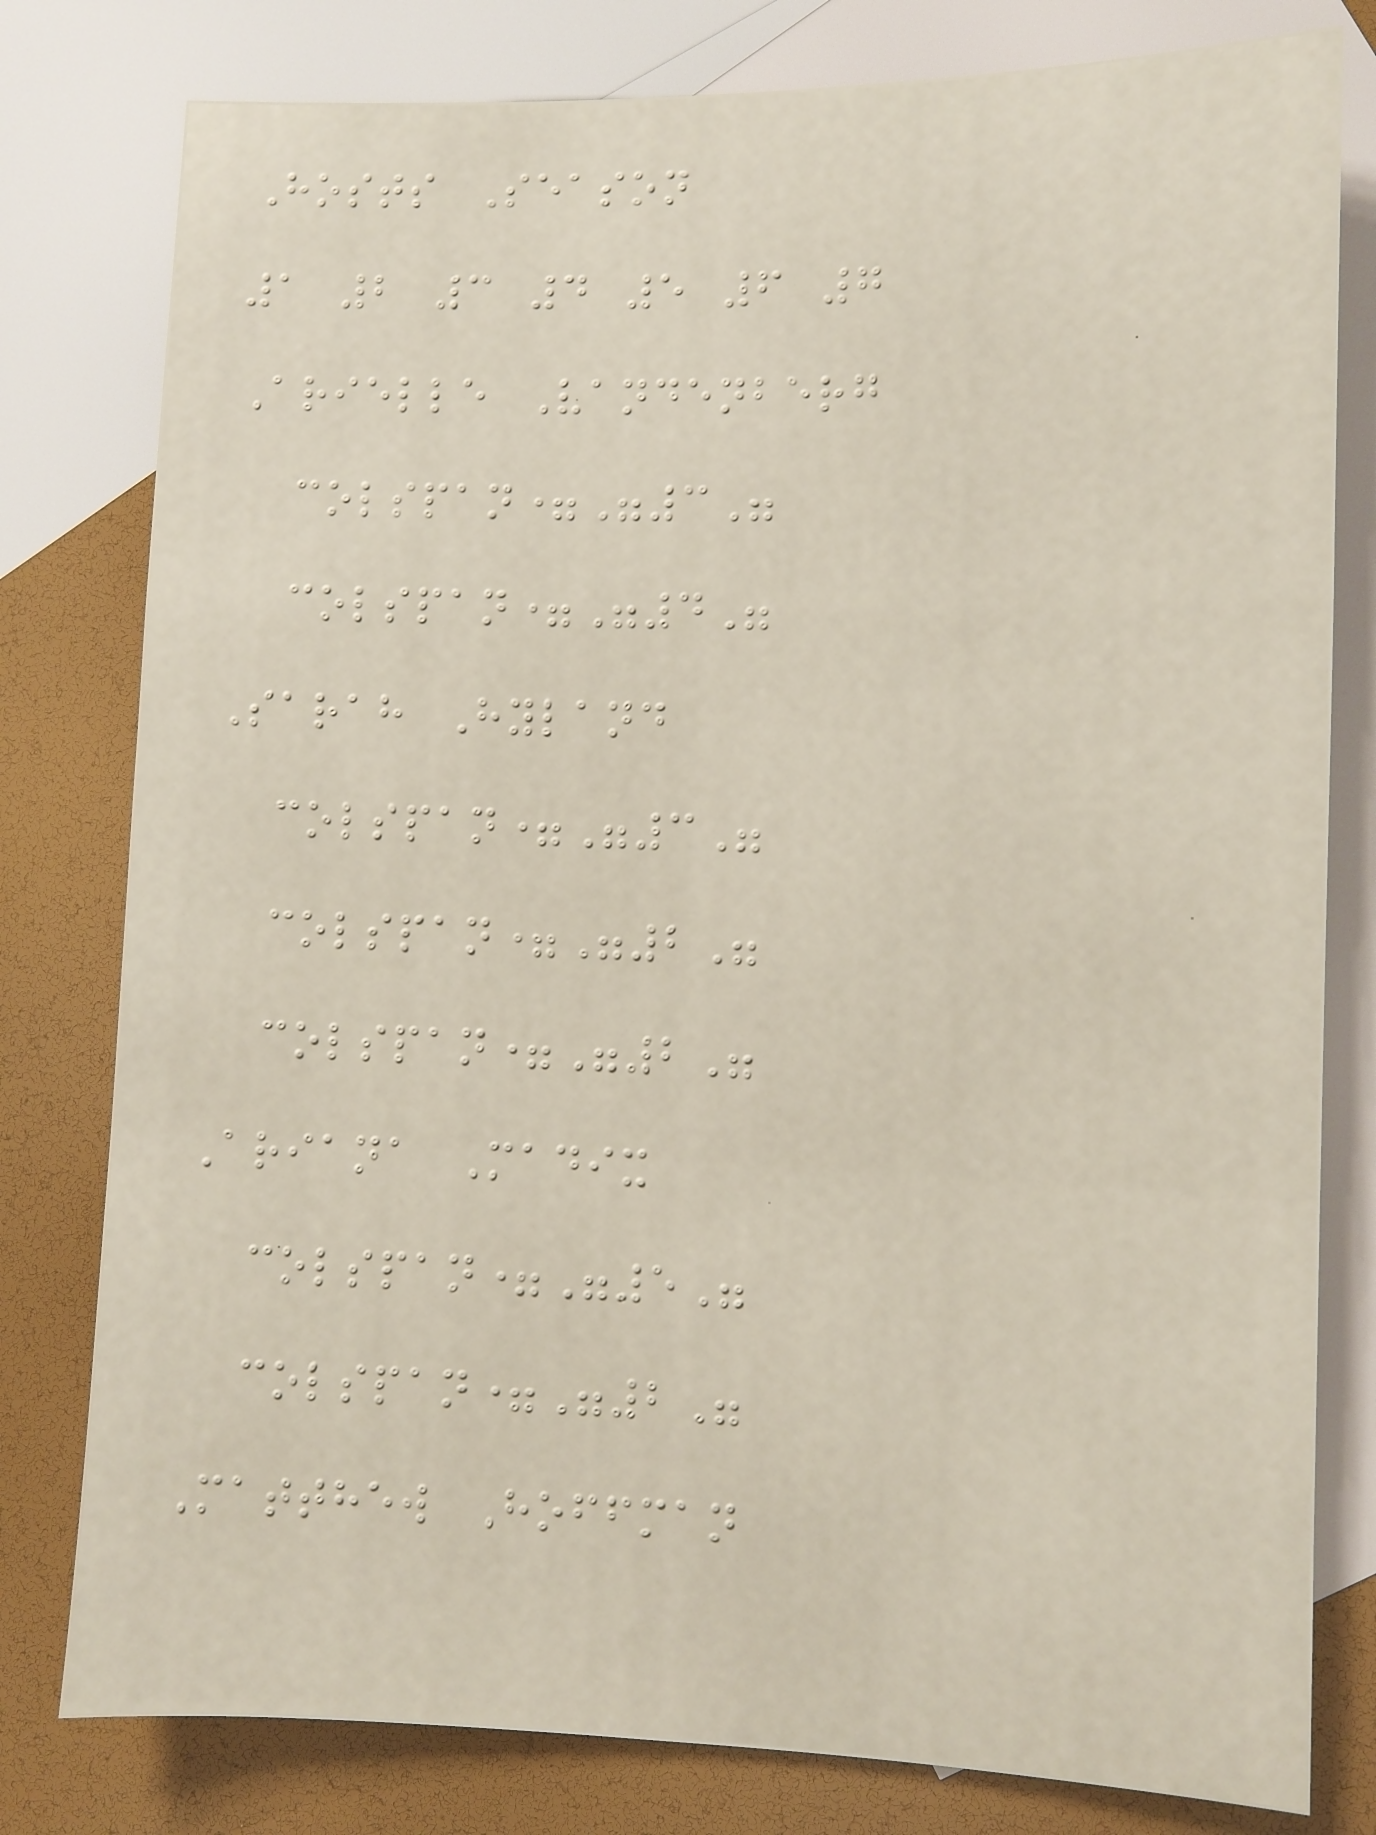Hosts Season
1 2 3 4 5 6 7
Arielle Vandenberg
colspan="3"
colspan="4"
Sarah Hyland
colspan="3"
colspan="2"
colspan="2"
Ariana Madix
colspan="5"
colspan="2"
Matthew Hoffman
